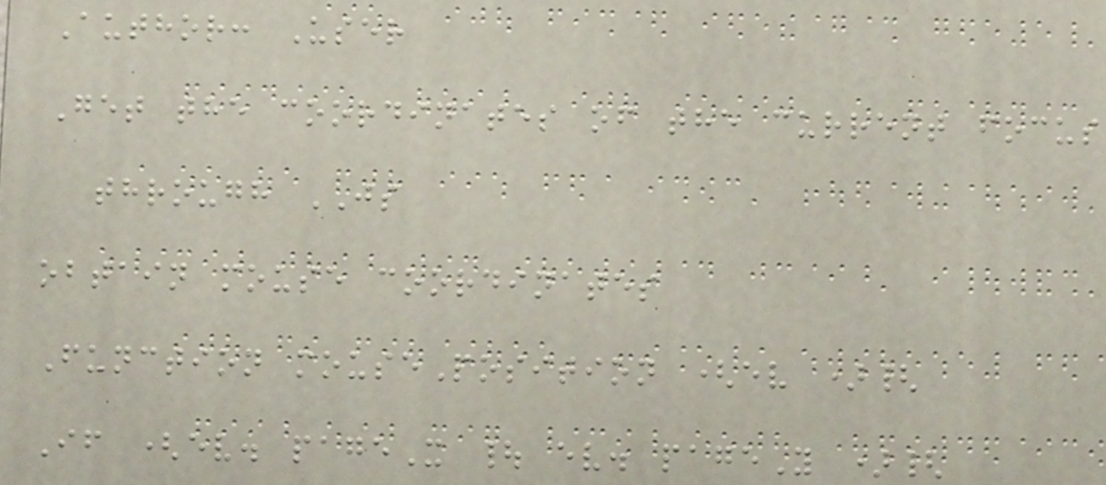Author: User
Get the coordinates of the current focus
through JS
obtain mouse coordinates
Function mousePosition (ev ){
If (ev. pageX | ev. pageY ){
